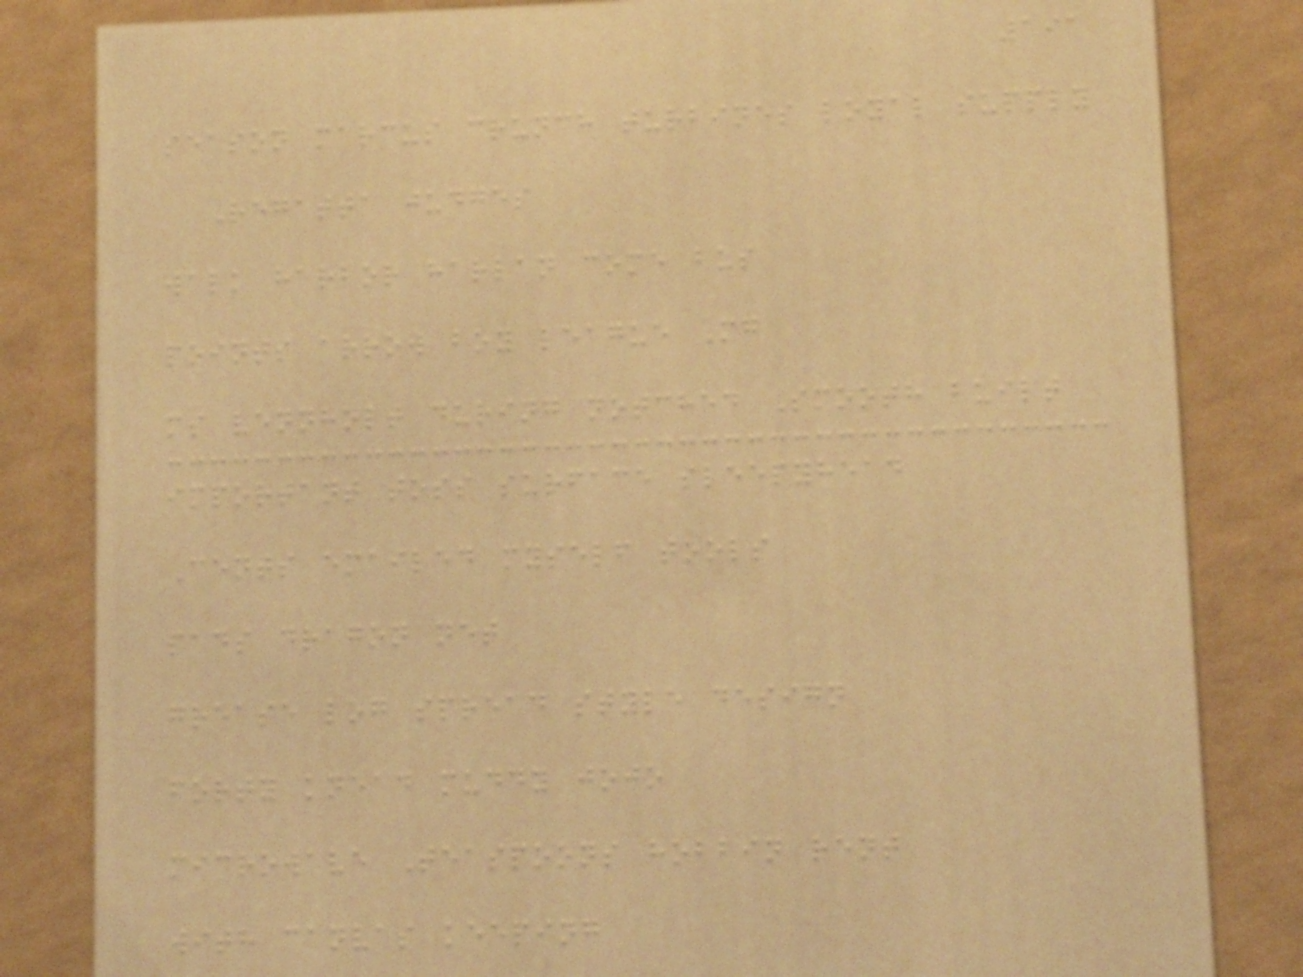191
season marcus crunch turbines loyal supply
Regatta judges
walk harbor harlan come bus
points arrow boy league Mg
ms vennholt during notched Smooth built
important toss surface sleepyhead
Cents emailed myself tools
pads dragon net
grease log spread style design
forty knead muddy jojo
microwave Teaspoons hobbin rent
with canvas keeping
